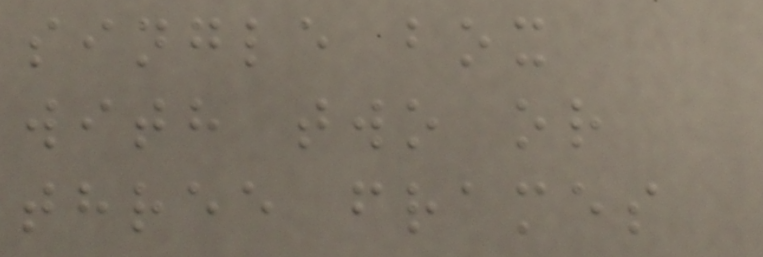single box
with two or
three frames
